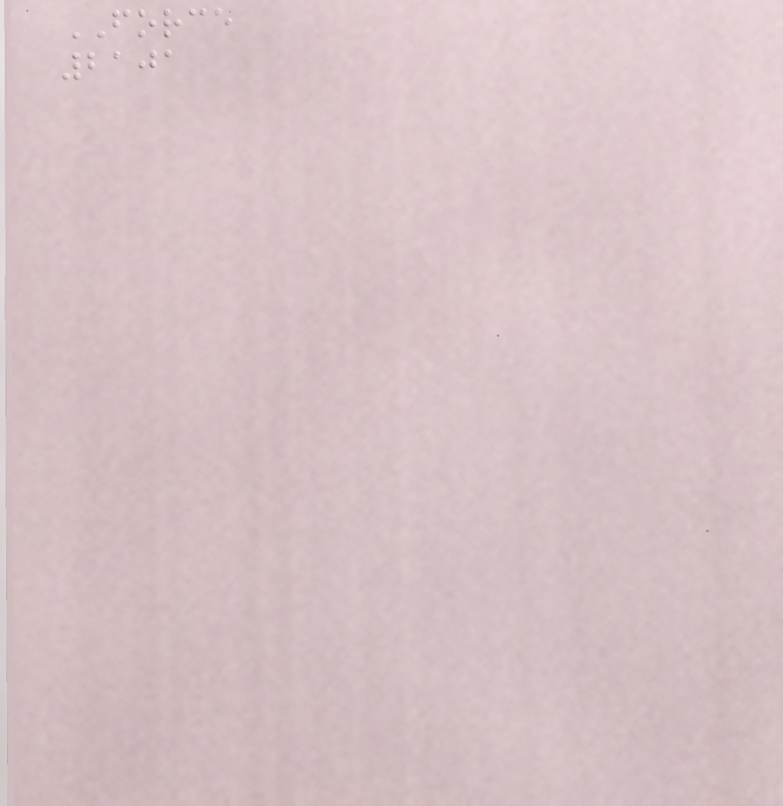FORCE
2101
